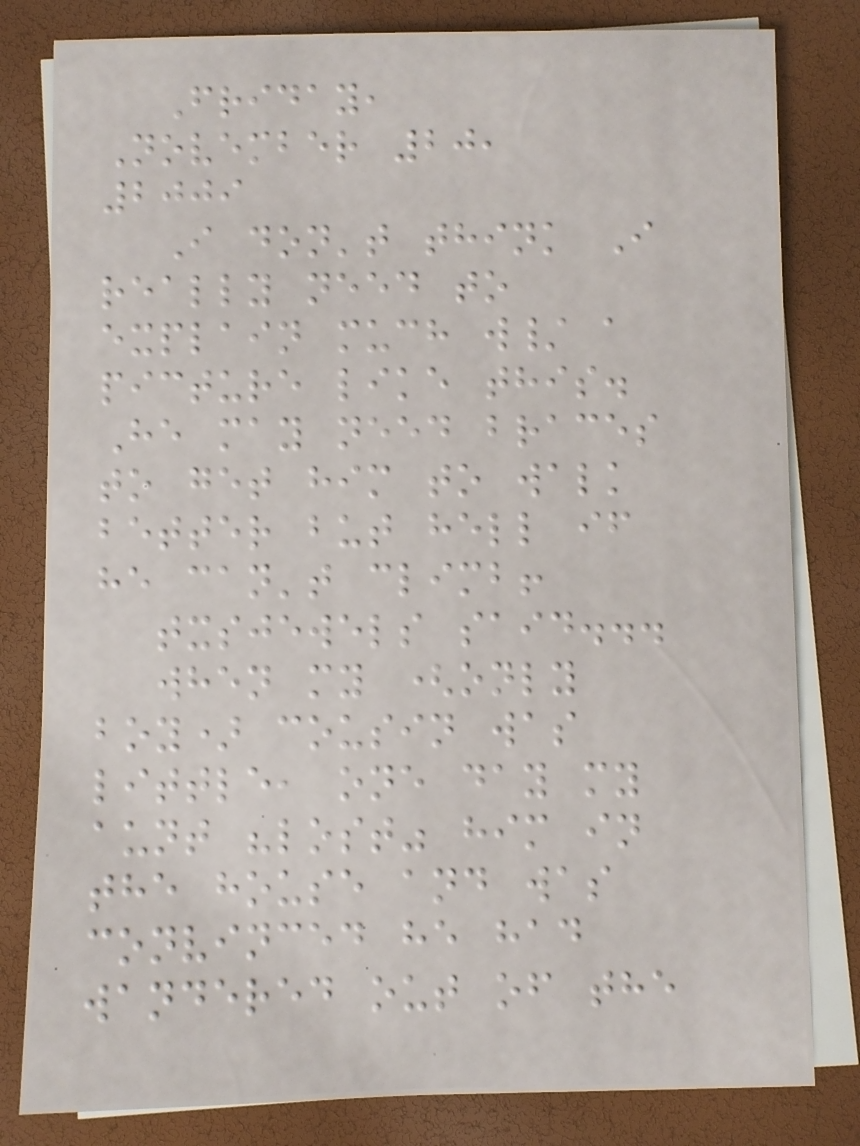Friday,
November 20,
2009
I don't think I
really need to
explain much w/ a
picture like this.
He may need braces
to get him to walk
better but hell if
he can't climb!
txsjewels said...
when my (only
boy) cousin was
little, one day my
aunt "lost" him in
the house and was
convinced he had
wandered out of the
